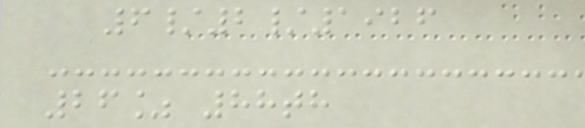6/2/1926
26% 88th
